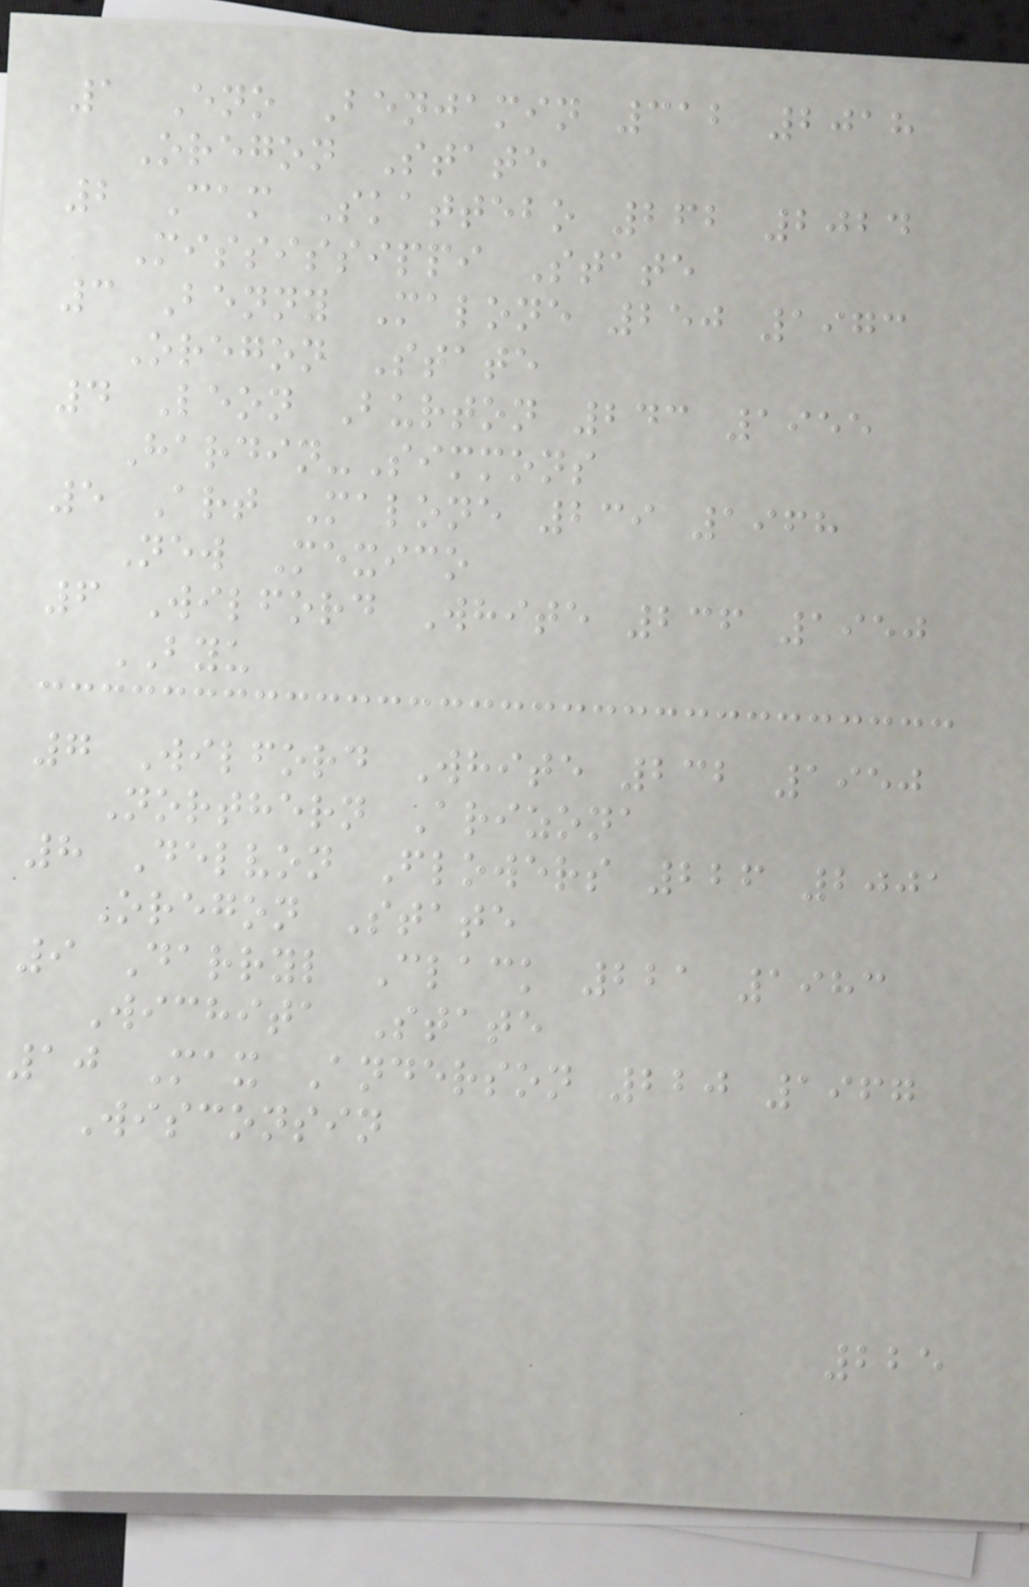1 Eno Benjamin 312 2018
Oregon State
2 Cam Skattebo 262 2024
Mississippi State
3 Benny Malone 250 1973
Oregon State
4 Leon Burton 243 1955
Hardin-Simmons
5 Art Malone 239 1968
New Mexico
6 Wilford White 236 1950
BYU
7 Wilford White 232 1950
Northern Arizona
8 Delvon Flowers 226 2001
Oregon State
9 Darryl Clack 221 1983
Wichita State
10 Max Anderson 220 1967
Wisconsin
225
